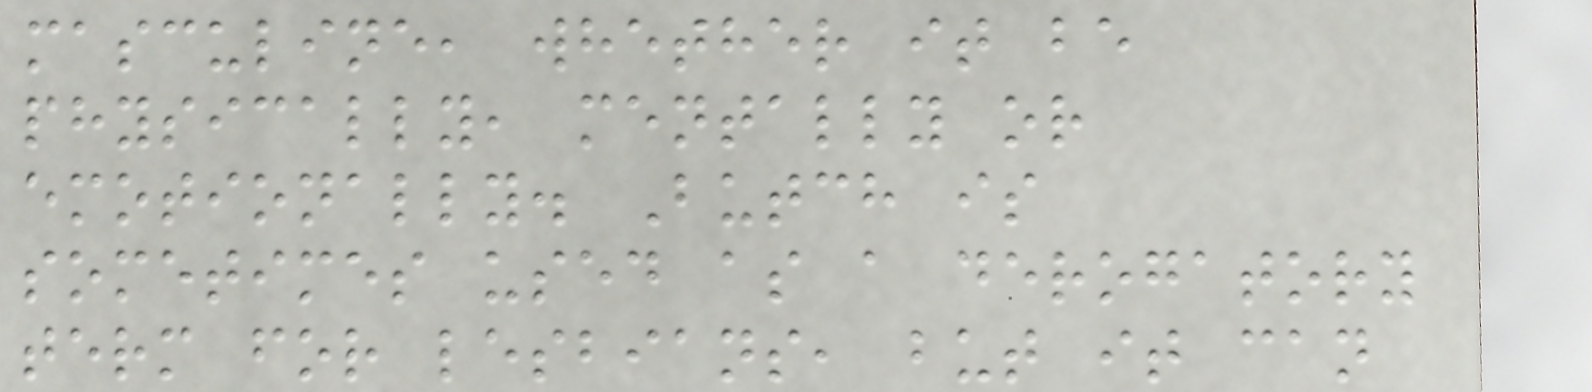masculine, whether it be
physically, mentally or
emotionally. Butch is
sometimes used as a derogatory
term for lesbians, but it can
